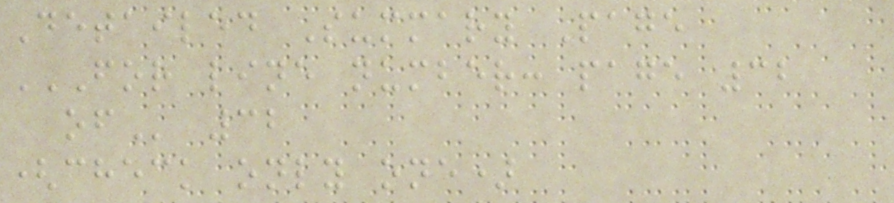Detailed Summary Page
FOR LINE NUMBER: PAGE 32
OF 32
(check only one)
